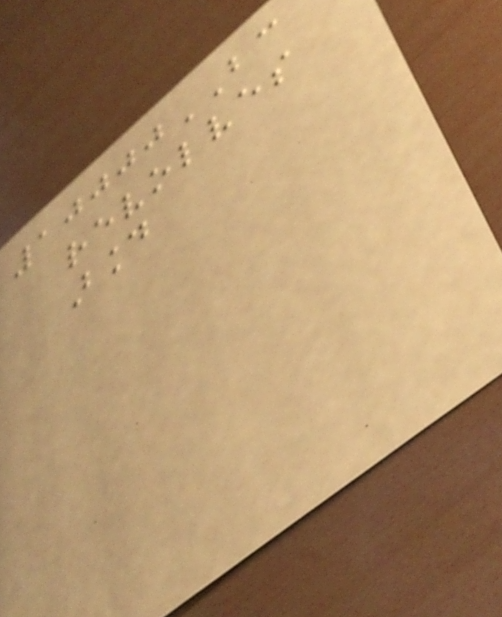10000BC
revolves
around
